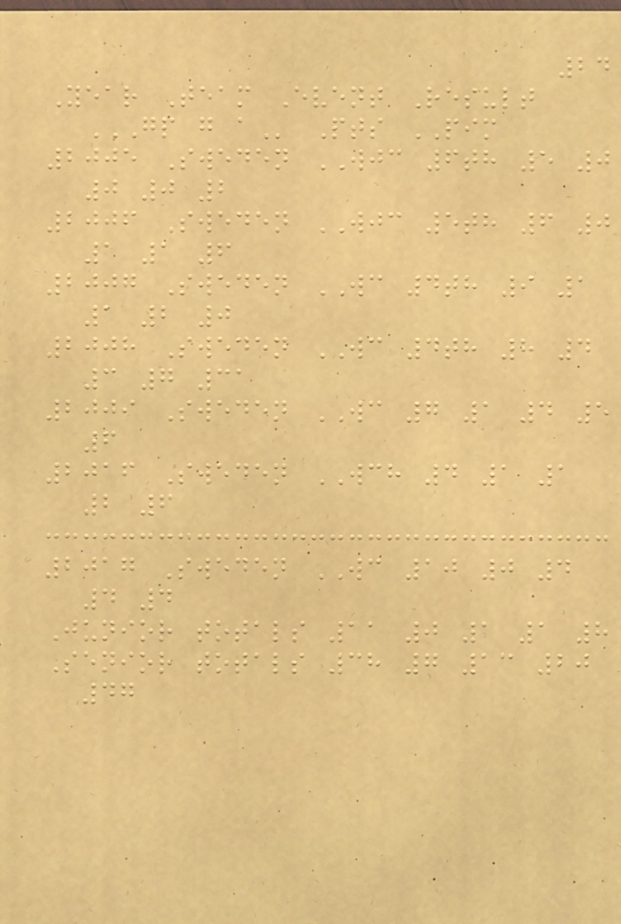24
Year Team Event Result
GP G A Pts PIM
2005 Sweden WJC 6th 5 0
0 0 2
2006 Sweden WJC 5th 6 0
1 1 6
2007 Sweden WC 4th 9 1
1 2 0
2008 Sweden WC 4th 8 4
3 7 31
2009 Sweden WC 7 1 4 5
6
2016 Sweden WCH 4 1 1
2 6
2017 Sweden WC 10 0 4
4 4
Junior totals 11 0 1 1 8
Senior totals 38 7 13 20
47
